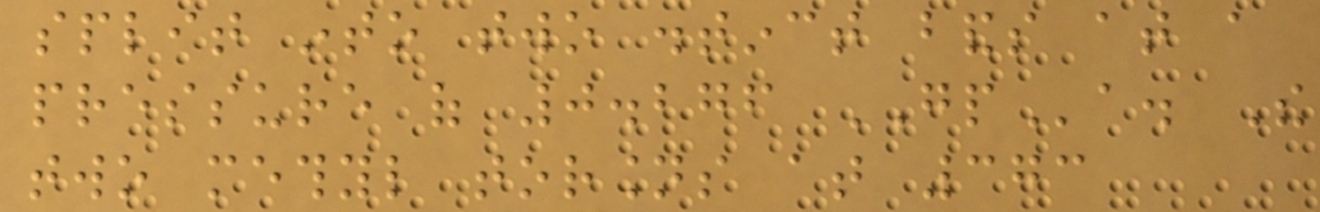split into two distinct bands at a
pressure of 0.276 GPa. The
two methyl torsions at 373
